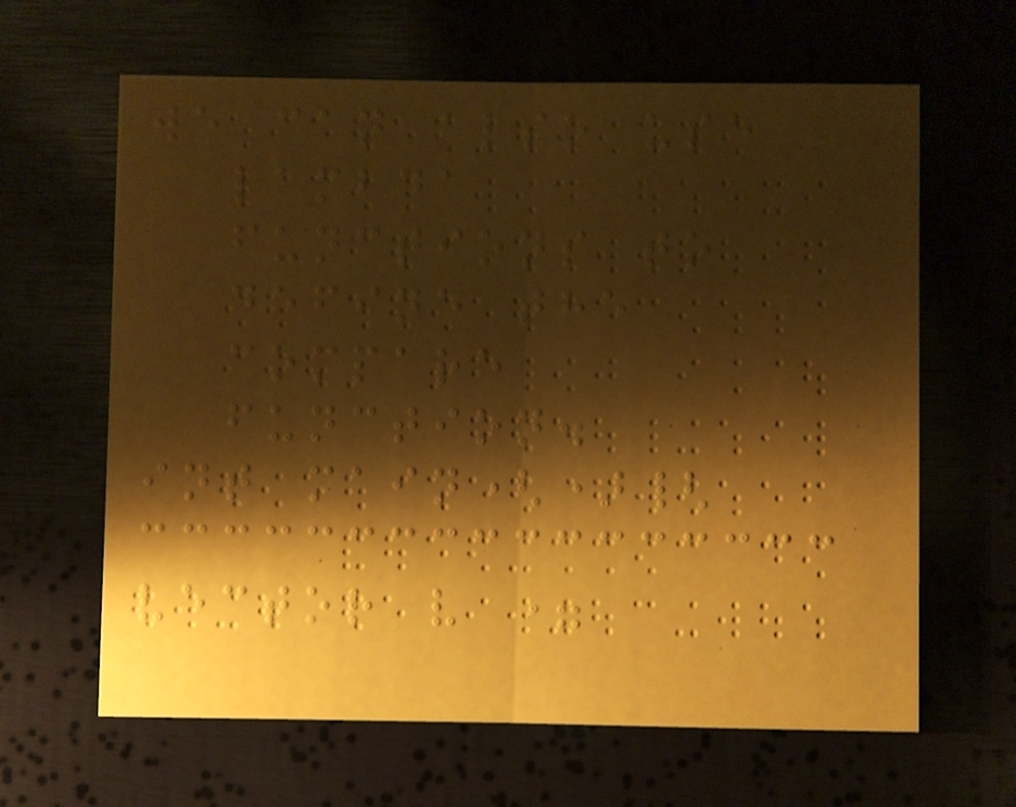we can also use
lambda
functions to
define the
compare
function.
int main(){
vector v =
